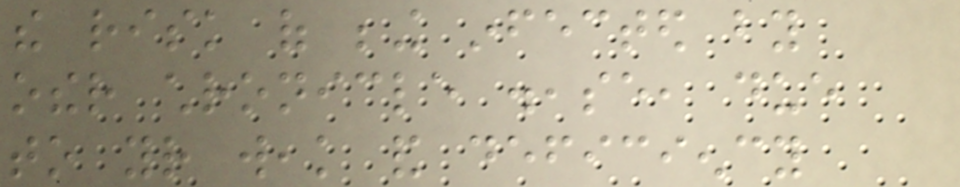the risk of being infected by
other chronicle disease, due
to your weak and deficiency
